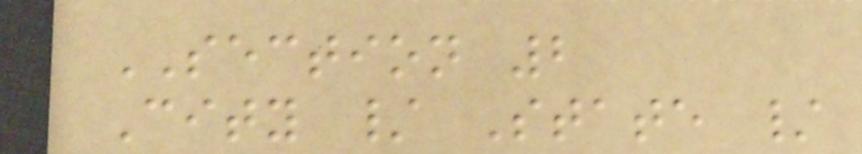SECTION 2
City / State /
